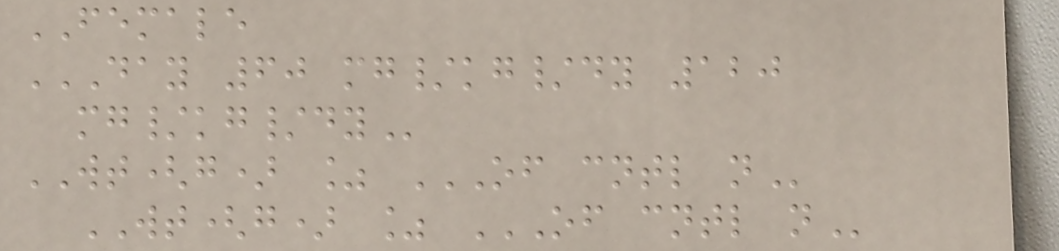FEMALE
DAY 60 MG/KG/DY 120
MG/KG/DY
WT(g) % OF CNTL N
WT(g) % OF CNTL N
